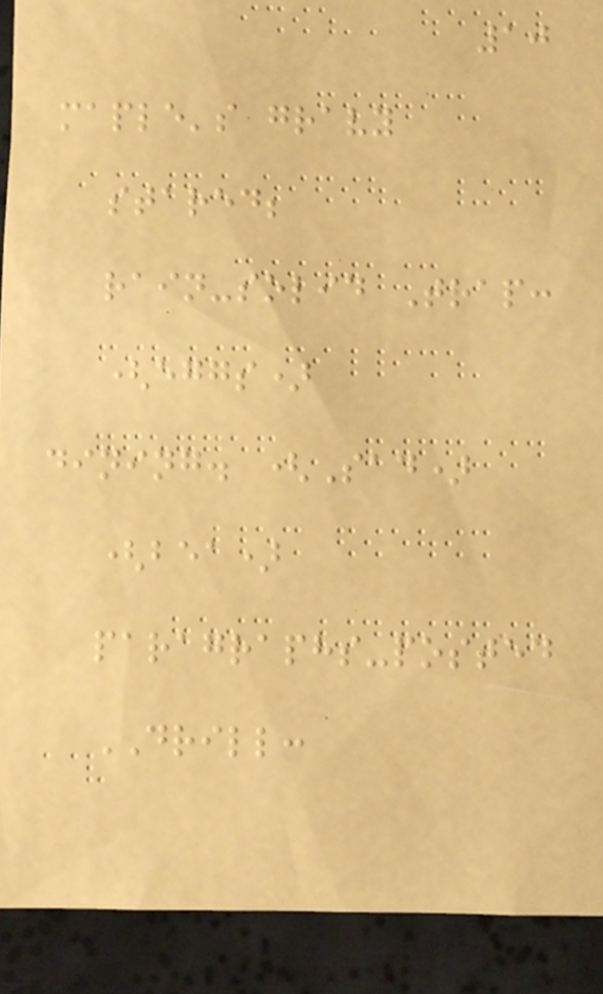10
maple's gravy
stared;
rain-solid Trap:
(eggs)
dining. (Sad)
(bea)
paragraphs-posted
DRILL:
